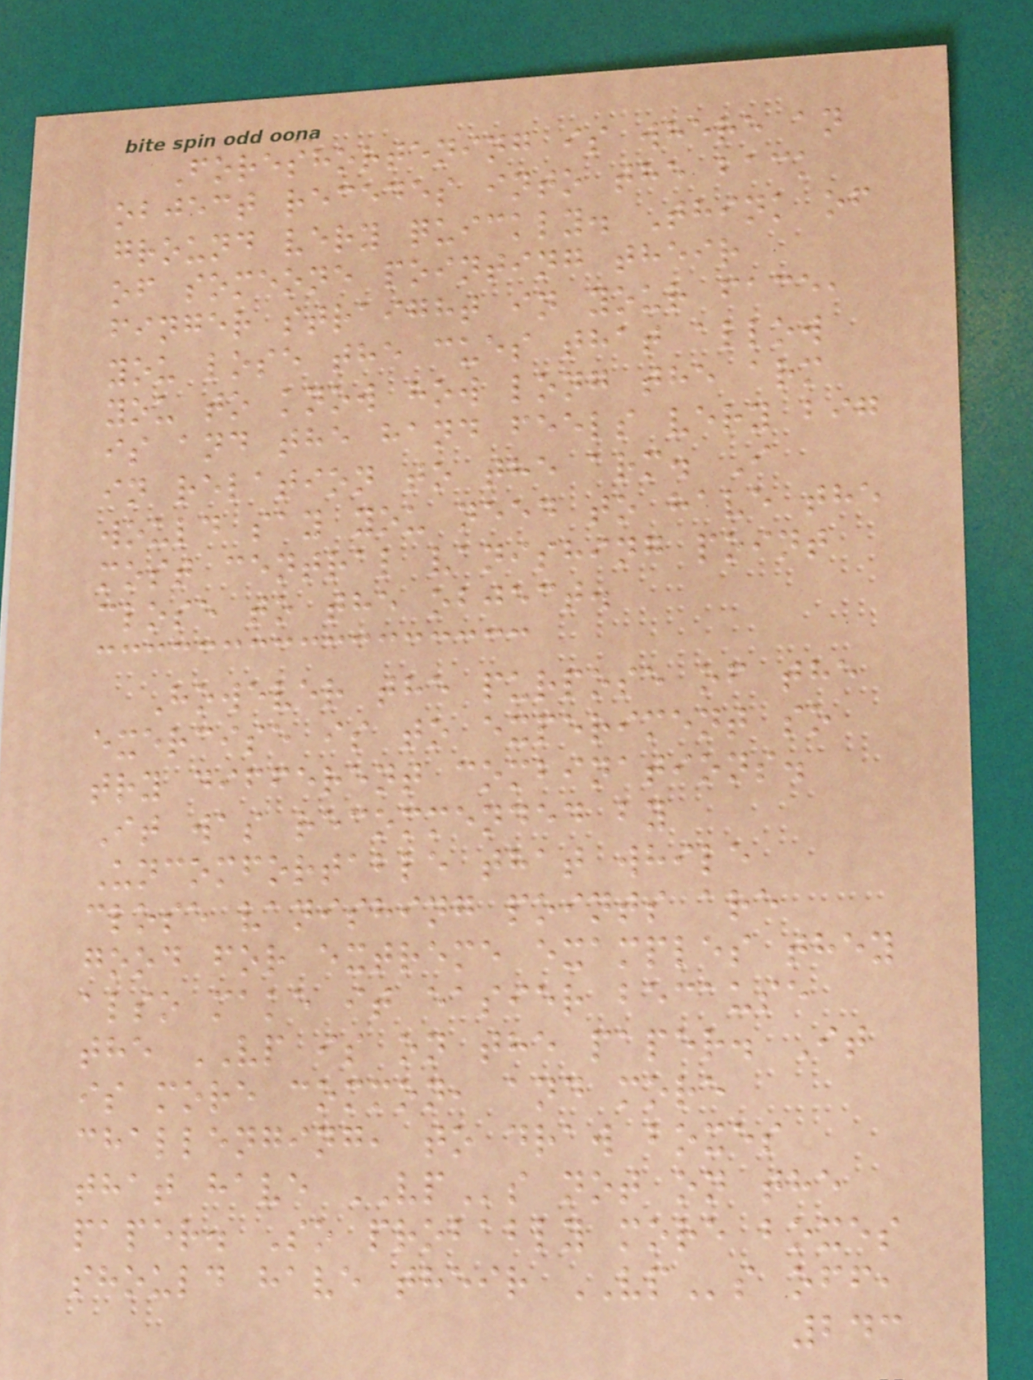Foreshortening is where an
object recedes into the back
ground very quickly. Think of
of someone pointing their
finger straight in your face,
you lose the cues that allow
you to know how long the arm
is and the hand feels very big
in relation to the arm. I
would say you need to have the
most central vanishing point
close to the object.
However the purpose of the
exercise is to experiment so
try different combinations.
It was recommended by
Uncomfortable that while
close vanishing points are
good for extreme examples they
also make it easier because
the VP is on the paper. It
is more common, and more
challenging, to draw boxes
that have VPs not on the
paper. So probably more boxes
should have their VPs off,
243
